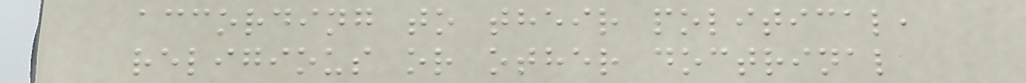according to their political,
religious or other doctrinal
